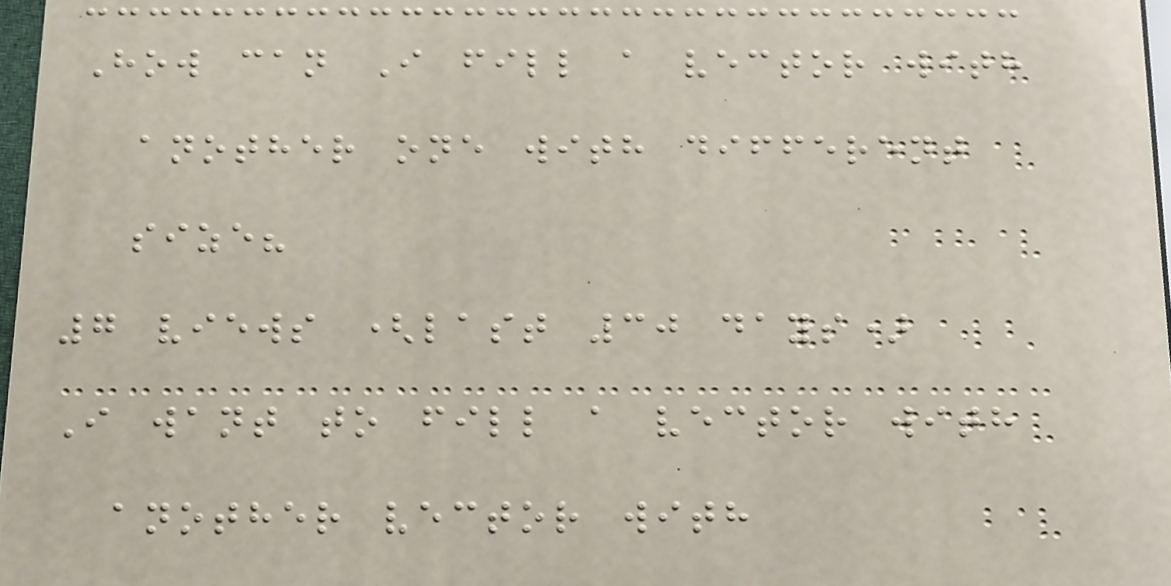How can I fill a vector with
another one with different
size?
7 views (last 30 days)
I want to fill a vector with
another vector with
